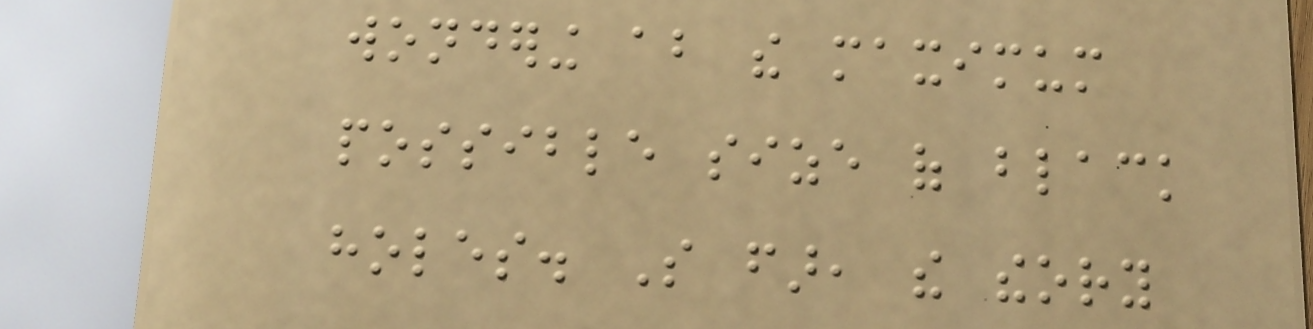wondering about the maximum
possible size of black
holes. So far, the theory
